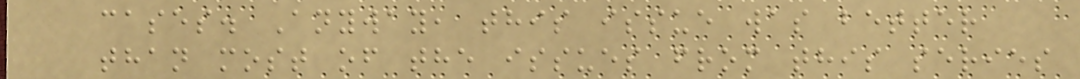cases. Anyway, this issue was better
than most of the issues from this series
